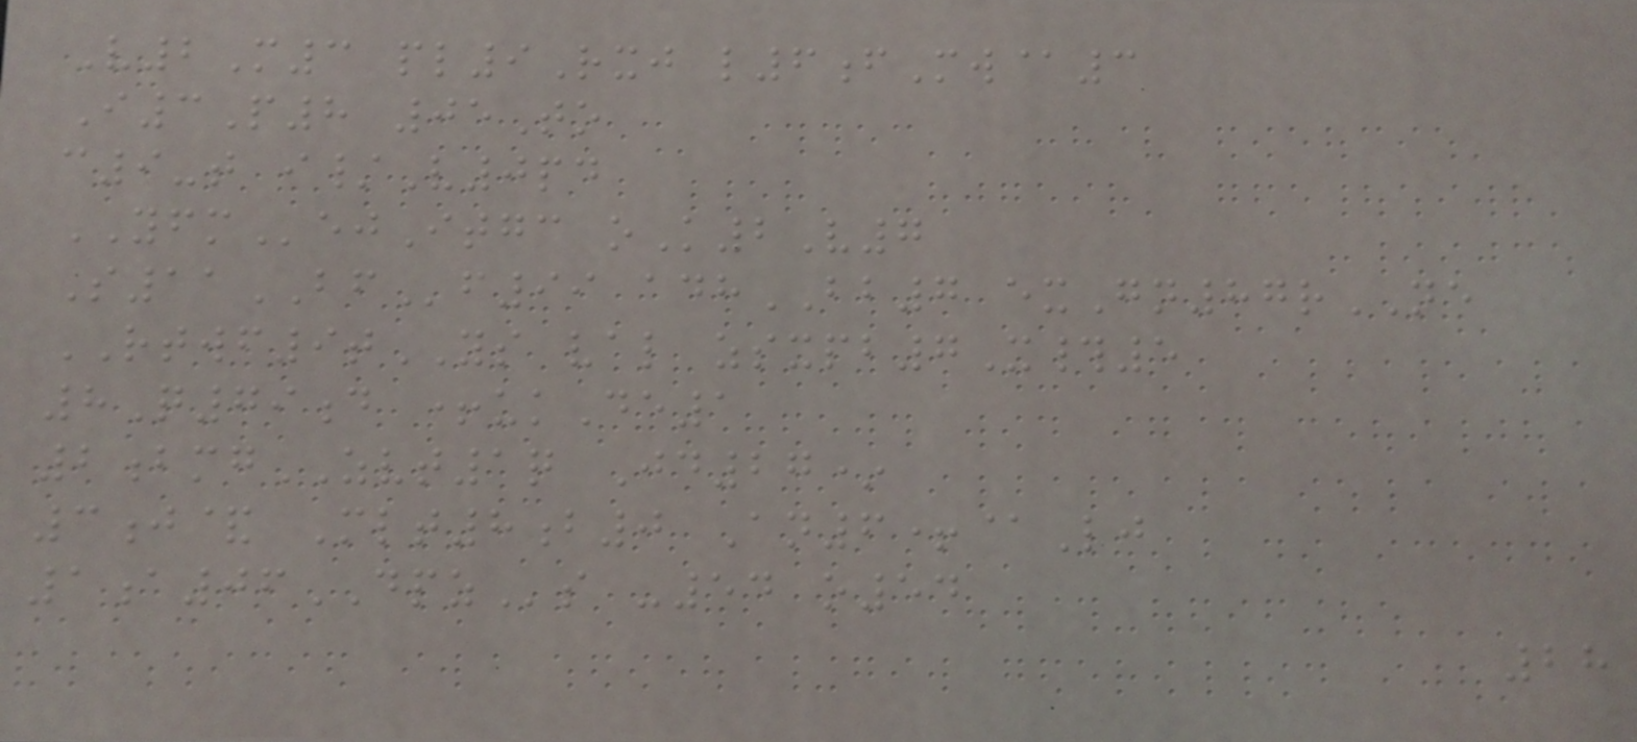V2M3 pl9Rxj l6fMw@3
I3P8 05To
c9-t i/V0pd
YFMejItgc oK2V7
S11BFf99 adhBB7 exGn87rNE
RTWF9tYS val zsxpb7X#5
8Q79d +ukDe1
2bmgZVT1q Jd27*
3j& Mlt8b0 An6+@Lj
1a06DPZs -54 o54
28
